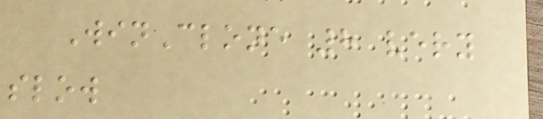WinClone 8 very
slow
